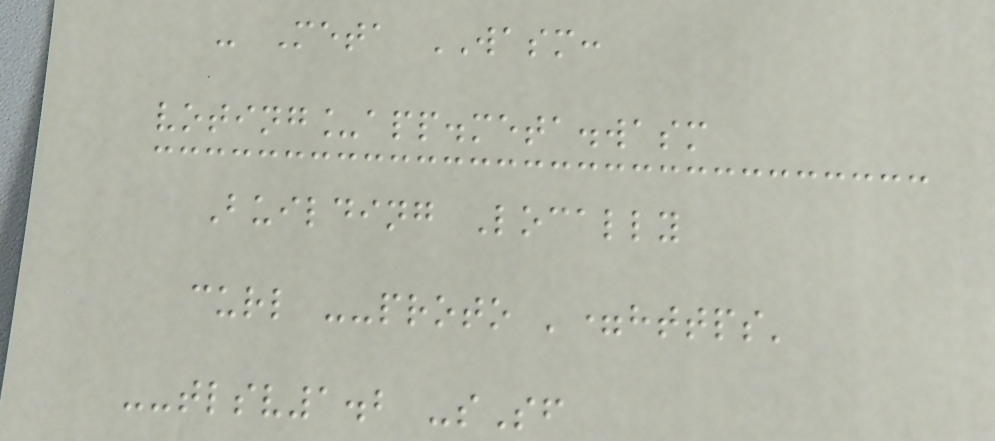- Meta WASM:
voting_app.meta.wasm
Building Locally
curl --proto '=https'
--tlsv1.2 -sSf
